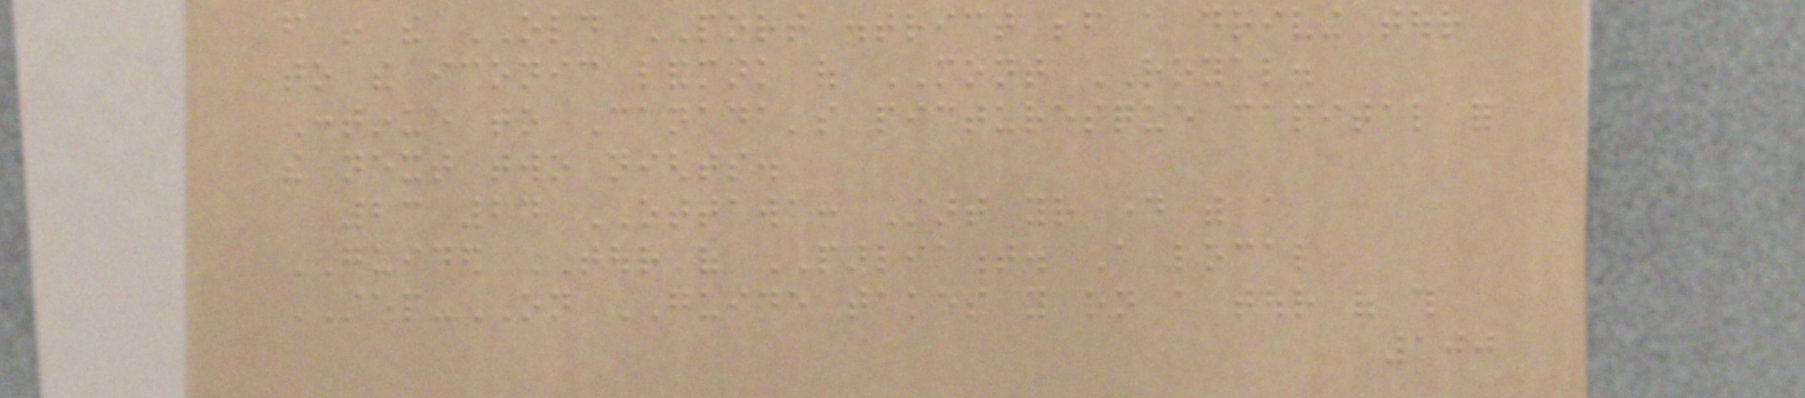from in the OLD PORT district before a driving tour
to the iconic landmark of MONT ROYAL.
Continue to Canada's picturesque capital for
the next two nights.
23 24 OTTAWA: Start your day with a
GUIDED TOUR of PARLIAMENT. A local
STEP-ON GUIDE takes you on a tour of this
100
